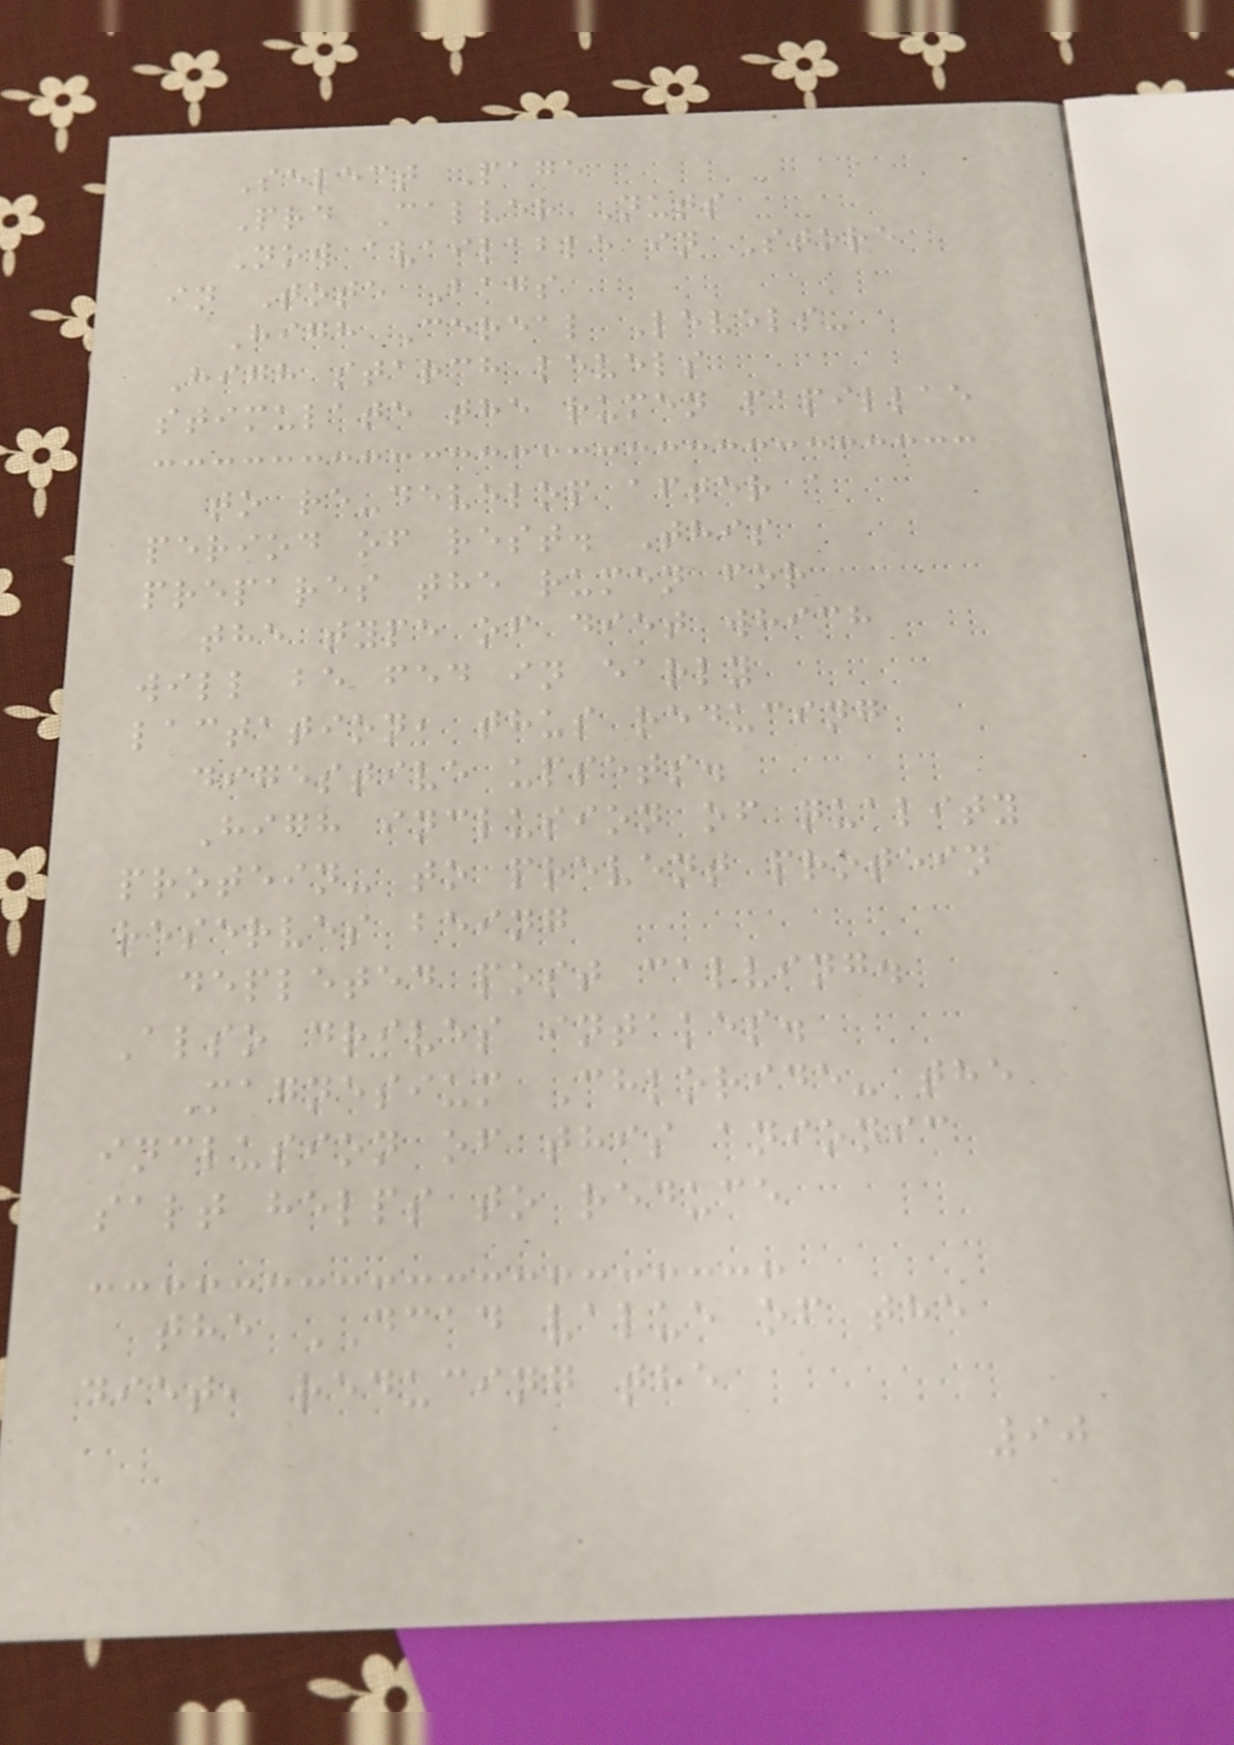Select Page
Pre Calver Nuts
Now available in Store
in Tote Bags
High Cereal Levels-
High starch levels
stimulate the rumen papillae
to re-develop after a
period of rest. This
prepares the rumen for
the type of diet which
will be fed in early
lactation, thus reducing
digestive upsets.
High inclusion of quality
protein- to prevent protein
reserves being
depleted post calving.
Also drives intakes.
Magnesium Chloride- the
inclusion of this anionic
salt helps to reduce
the DCAD value of the
diet, reducing the
90
